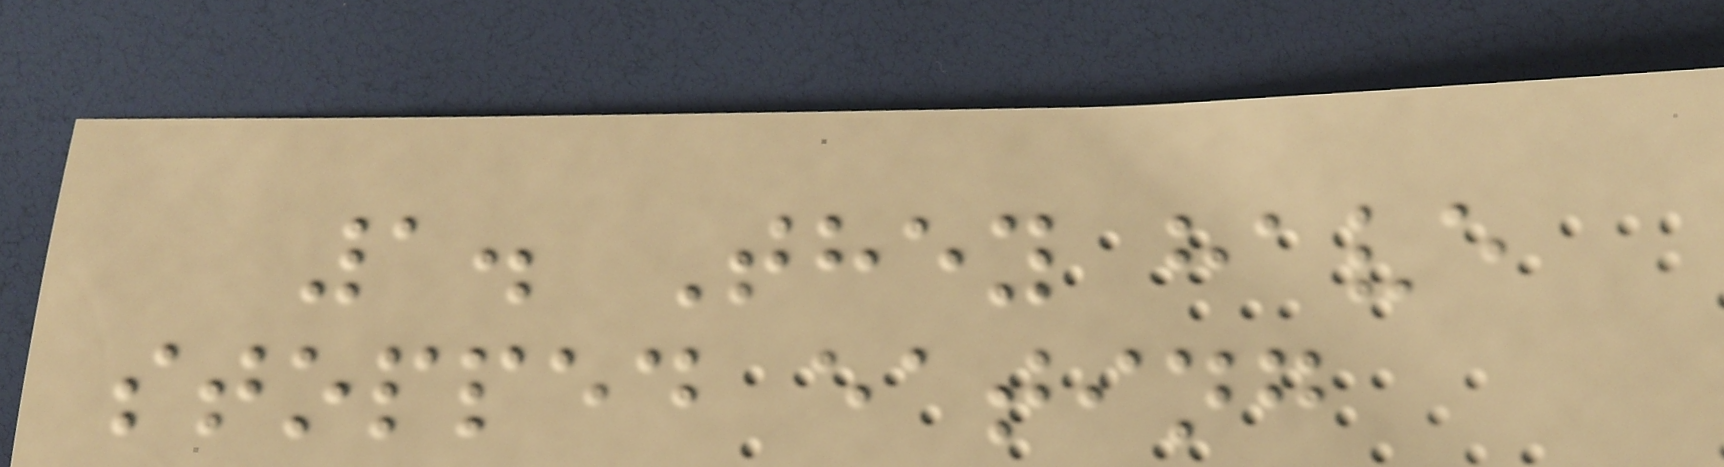1. They have
stopped eating
